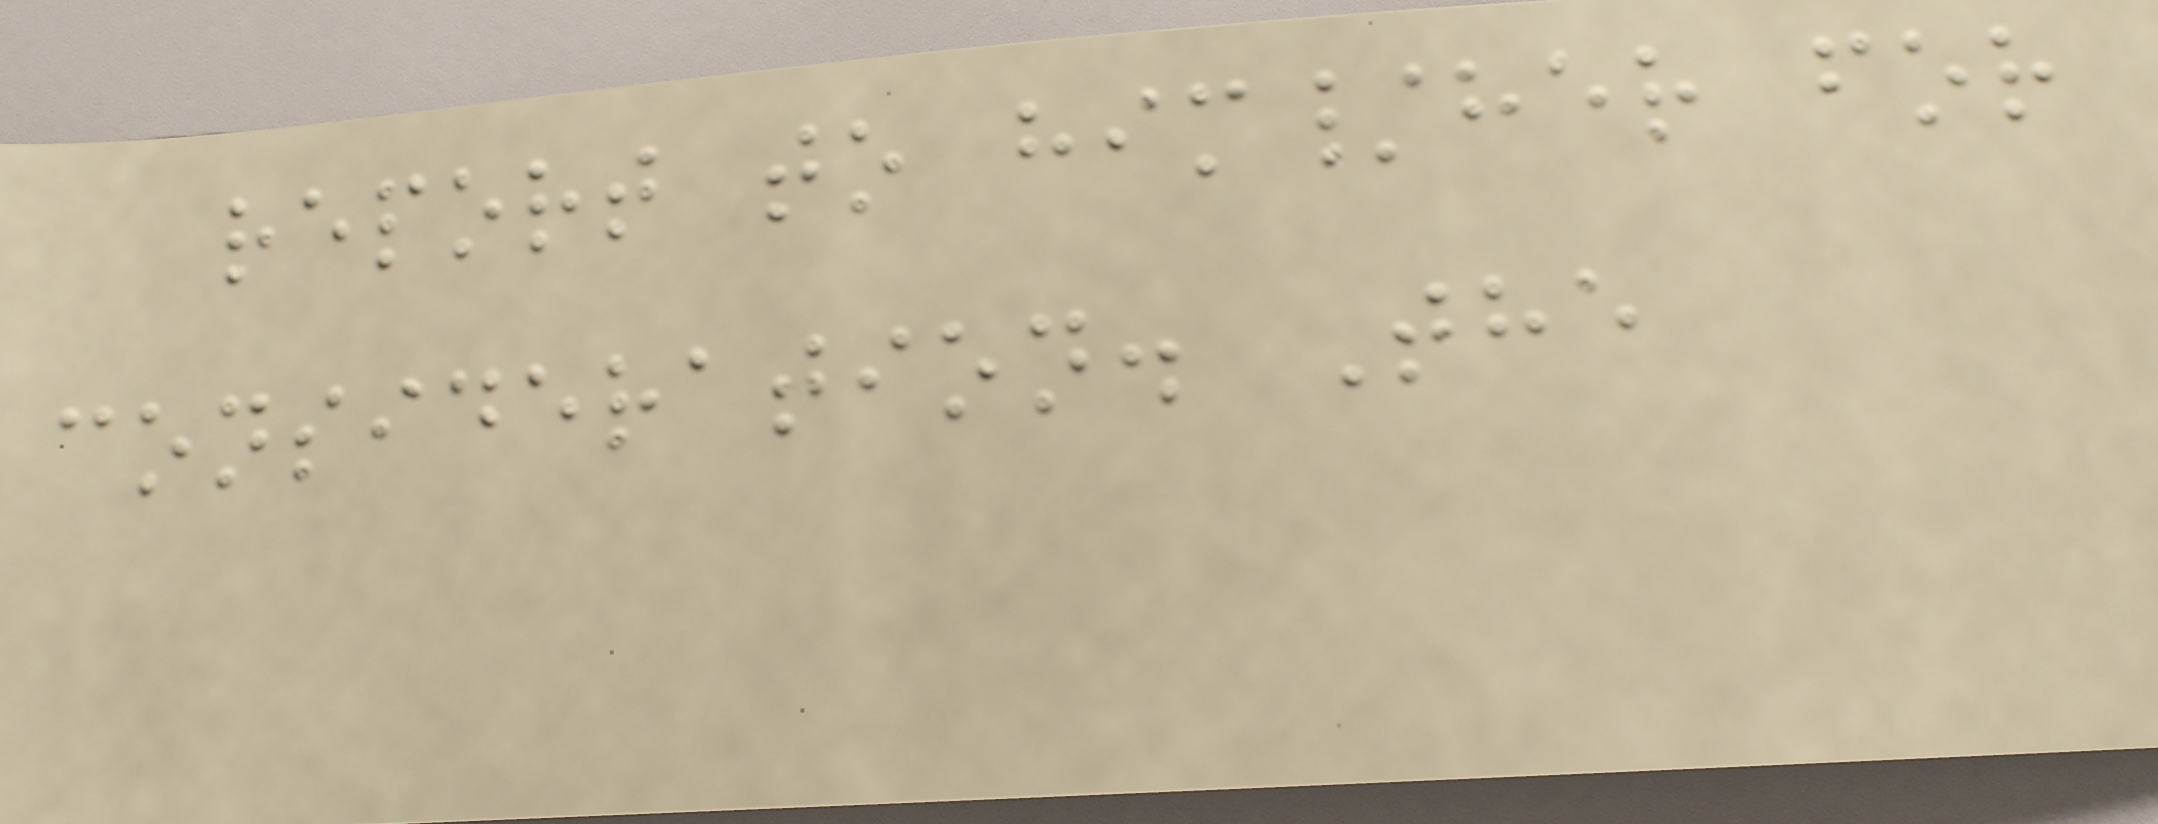report to him/her for
consideration. The
